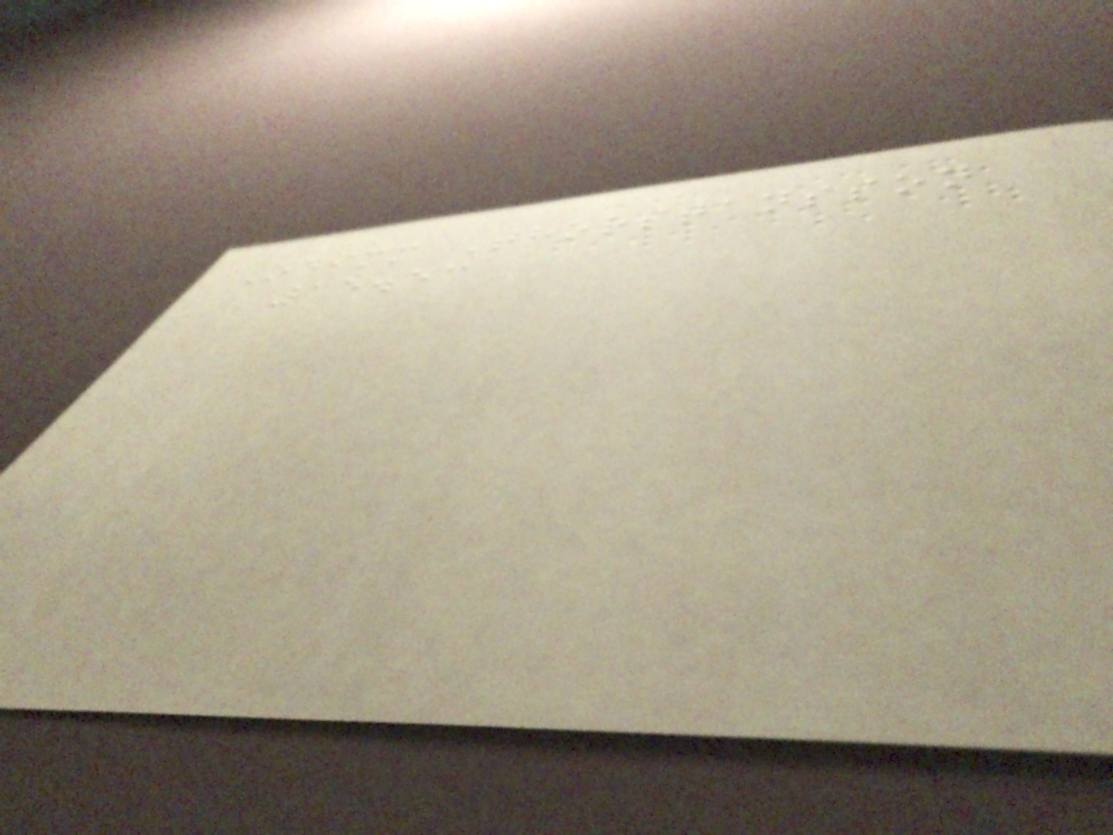Odimm Thorstansson
15.53
